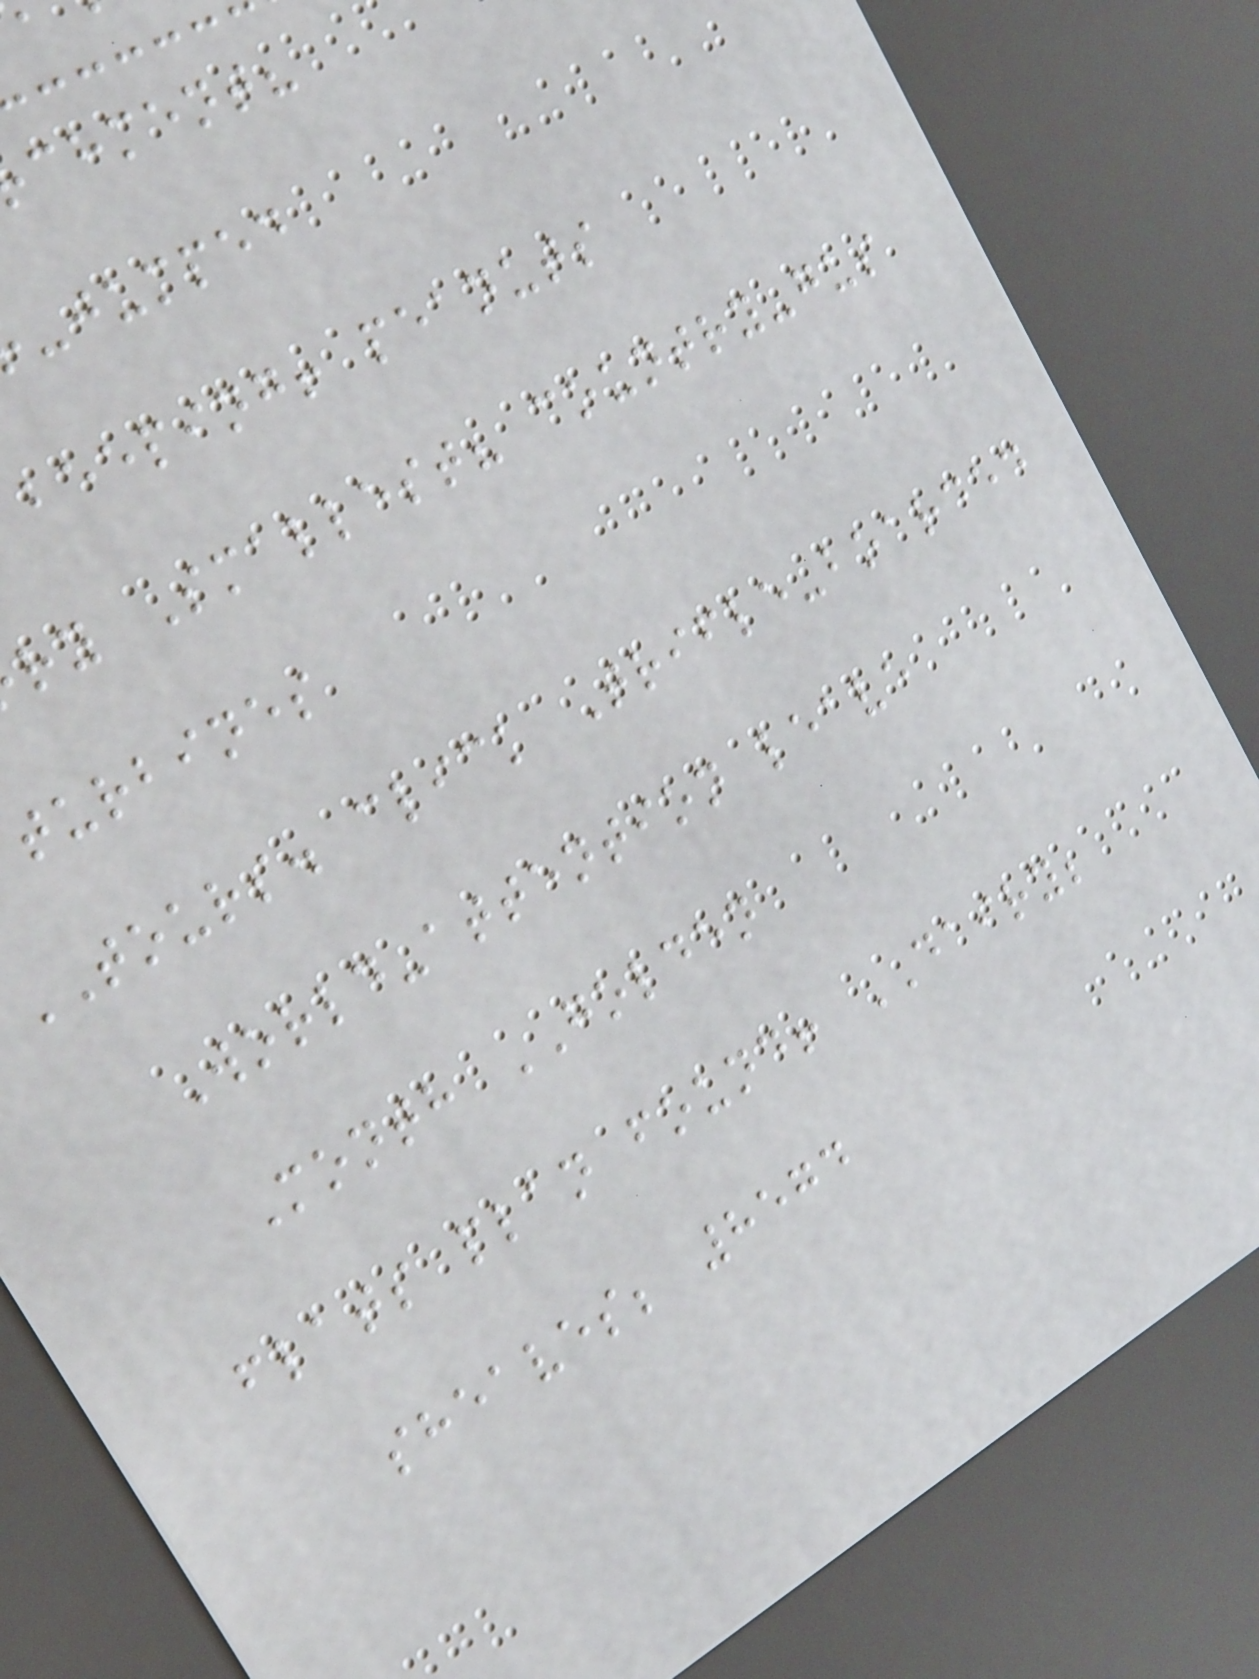chment?
-jumped
beeping! peanuts
ry Smallest? country-gus
turbines
TOURS. click Trifle-boarded
World-attention leave
Month GOLDEN
flats plan found! DAIRY;
sheaves; 8574
